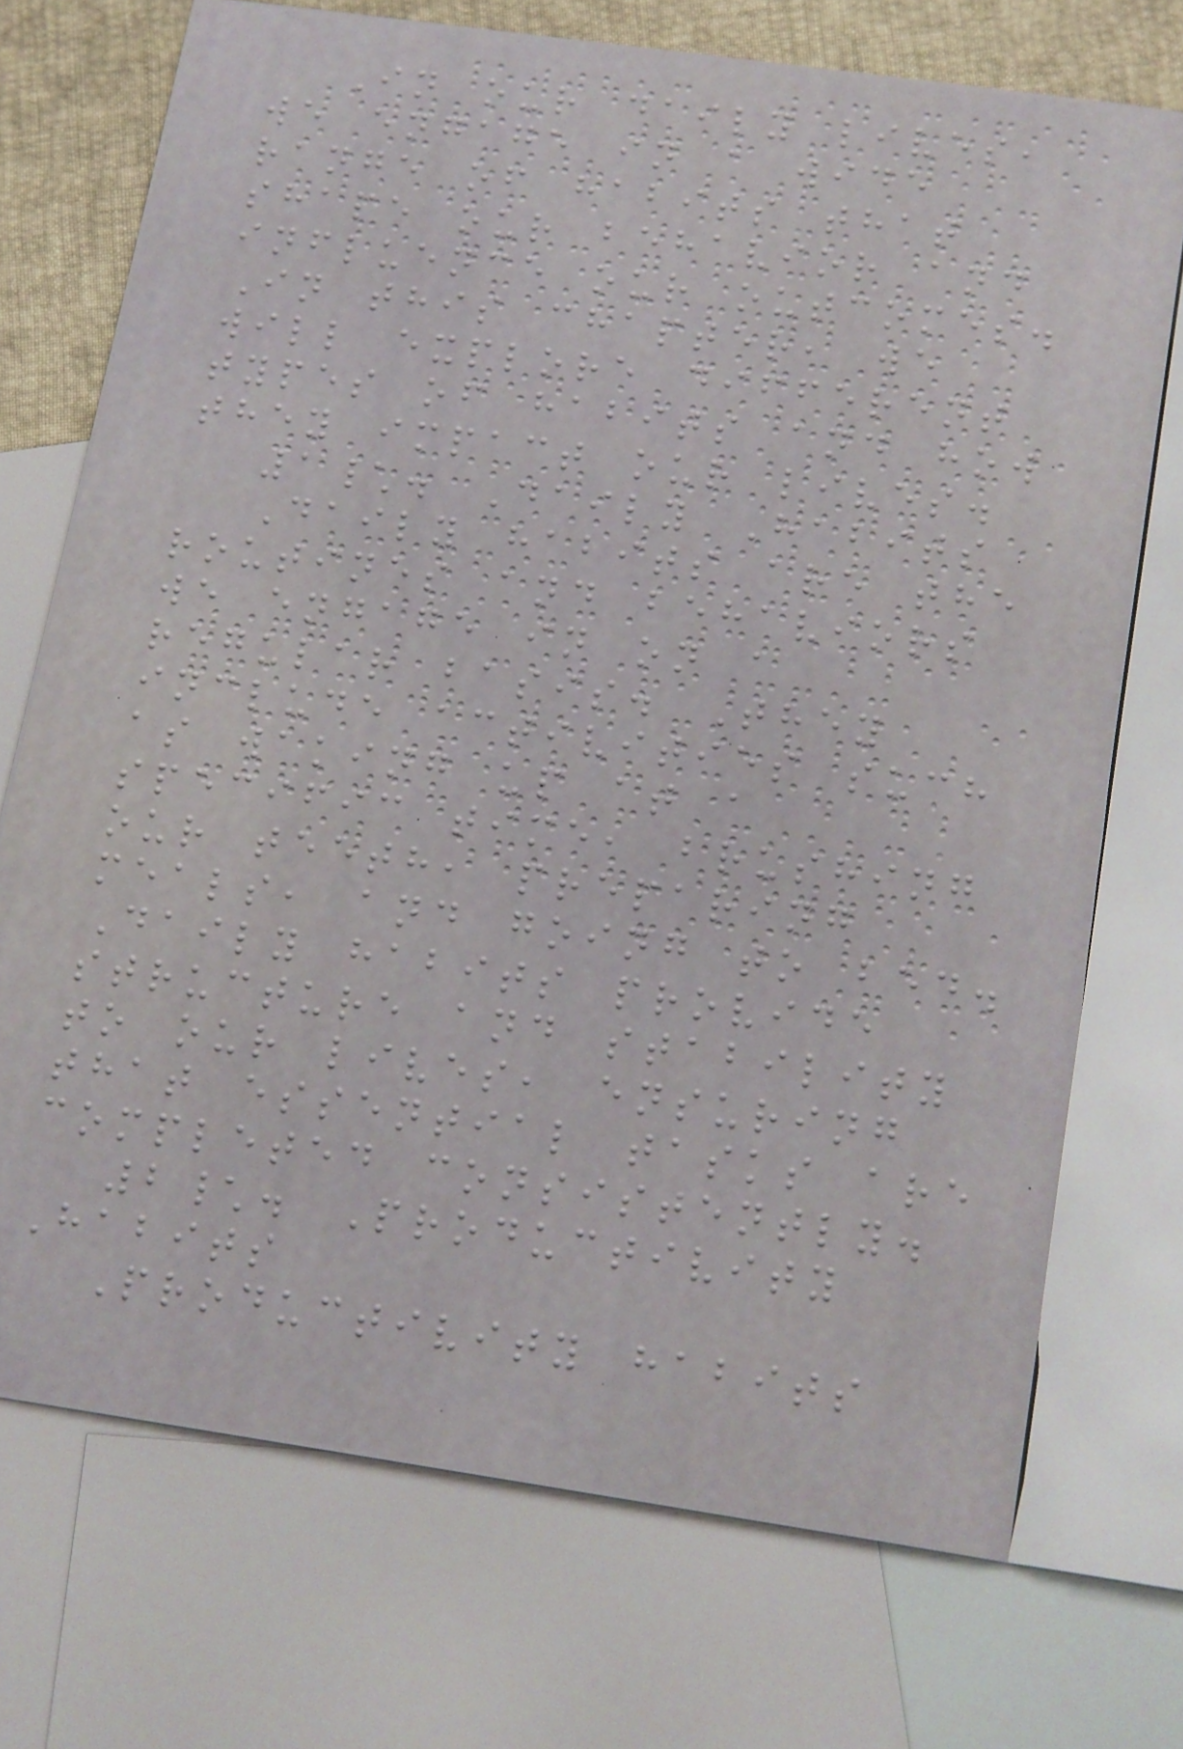In our daily lives,
we engage in a wide
range of habits that
shape our behavior and
influence our outcomes.
In this chapter, we
will explore different
types of habits and how
they impact our lives.
1\. Daily Habits
Daily habits are the
routines and behaviors
we engage in on a
regular basis. They
include activities such
as waking up at a
specific time, brushing
our teeth, preparing
meals, and going to bed.
Daily habits provide
structure and stability
to our lives, ensuring
that essential tasks are
completed consistently.
2\. Productivity
Habits
Productivity habits
